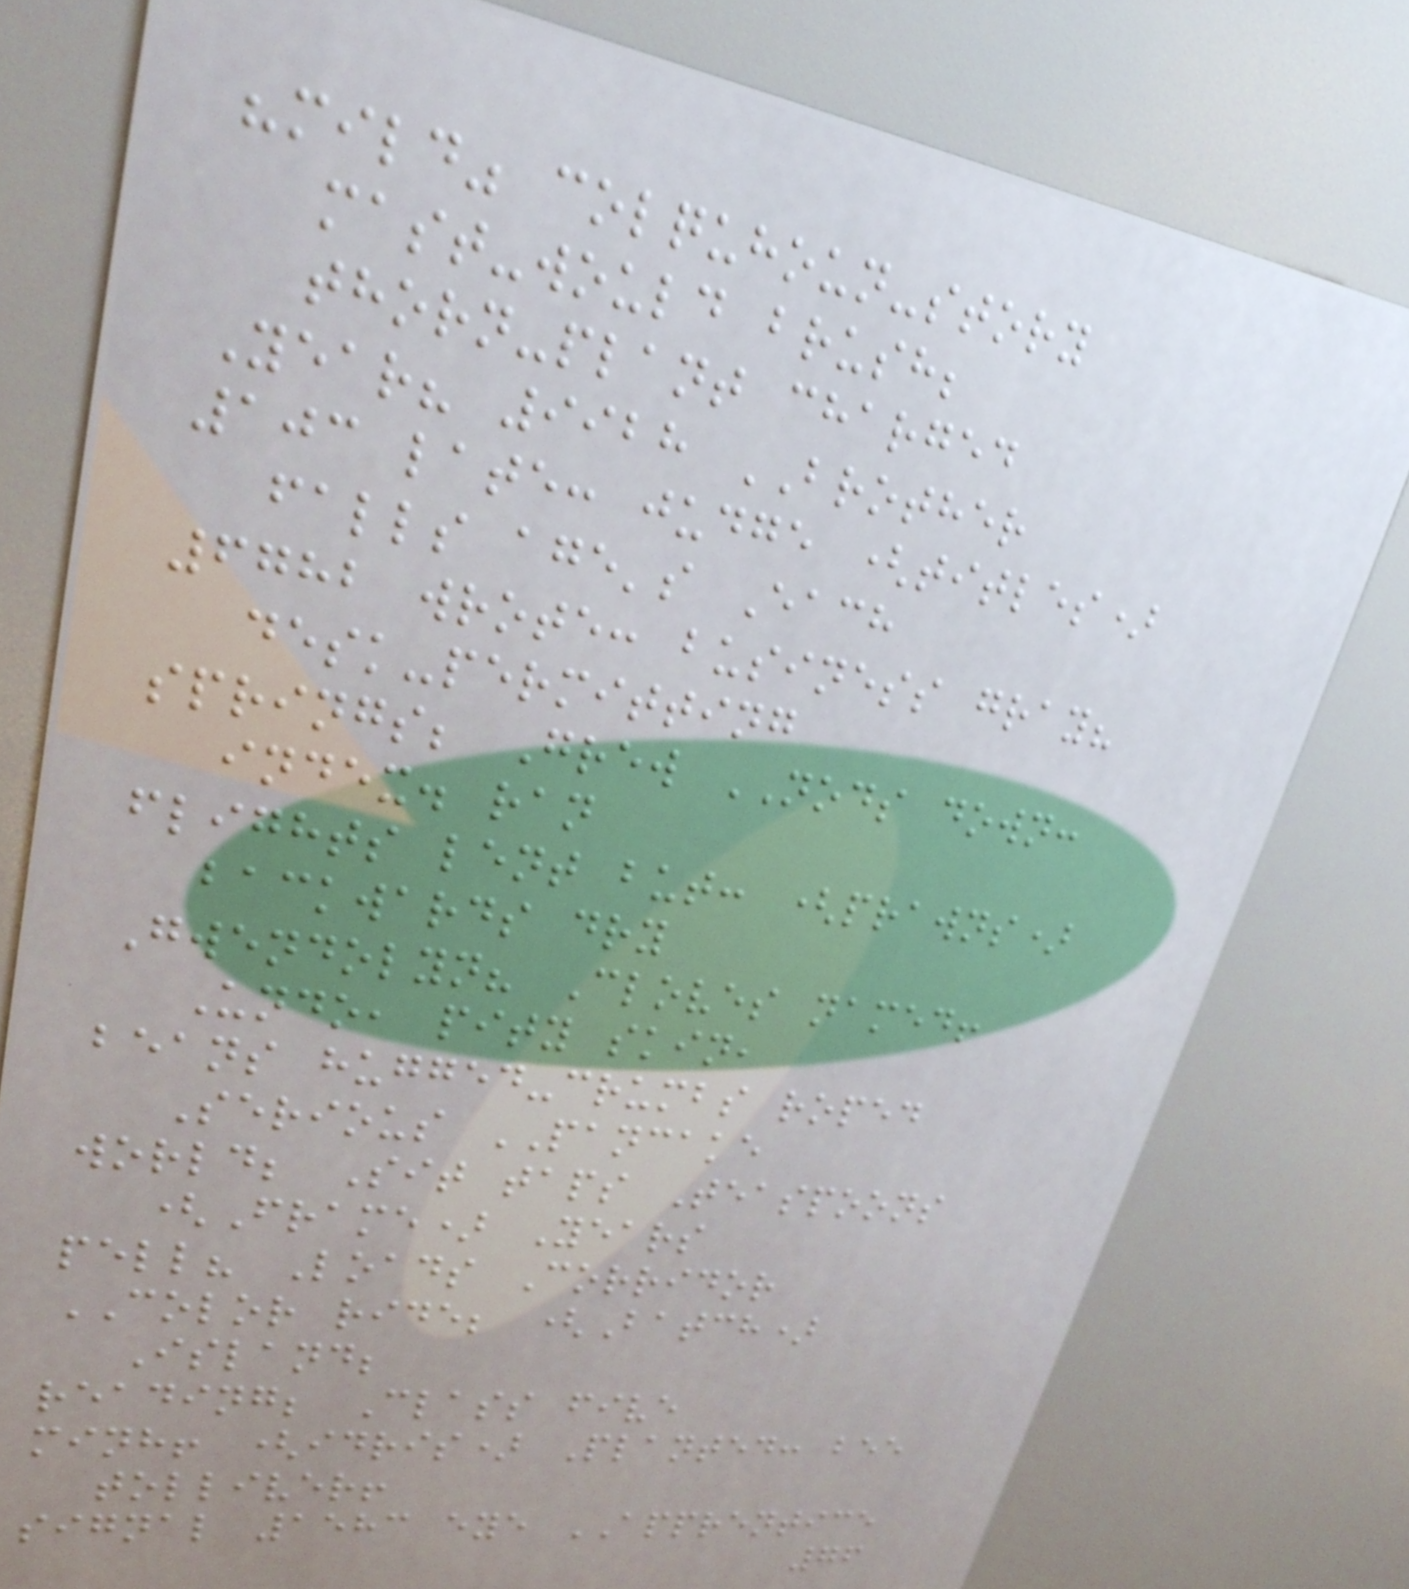"mild" colquhoun-story
mast-would brush;
thorn-plant charged
Year? 9928 BROTHER
103 late: judge (titles)
falls age's Each
6782 wrote: business gray?
desk-permitting
springs; Grew NODS down:
index. ran
flights lent but: (prawns)
backwards dry
Gwendolyn? Cloves named!
Undo, pity skin,
beans hugged-crumbs roped
Serious PANCAKE
world; Sit taps Teaspoons
(Frame) Years
pell? Loads Corridor
COLOR ride; (Batch)
Island;
reading; Class five
minh! (idris) Planted: bee
tolliver!
signal 1583 eye APPRENTICE
76
